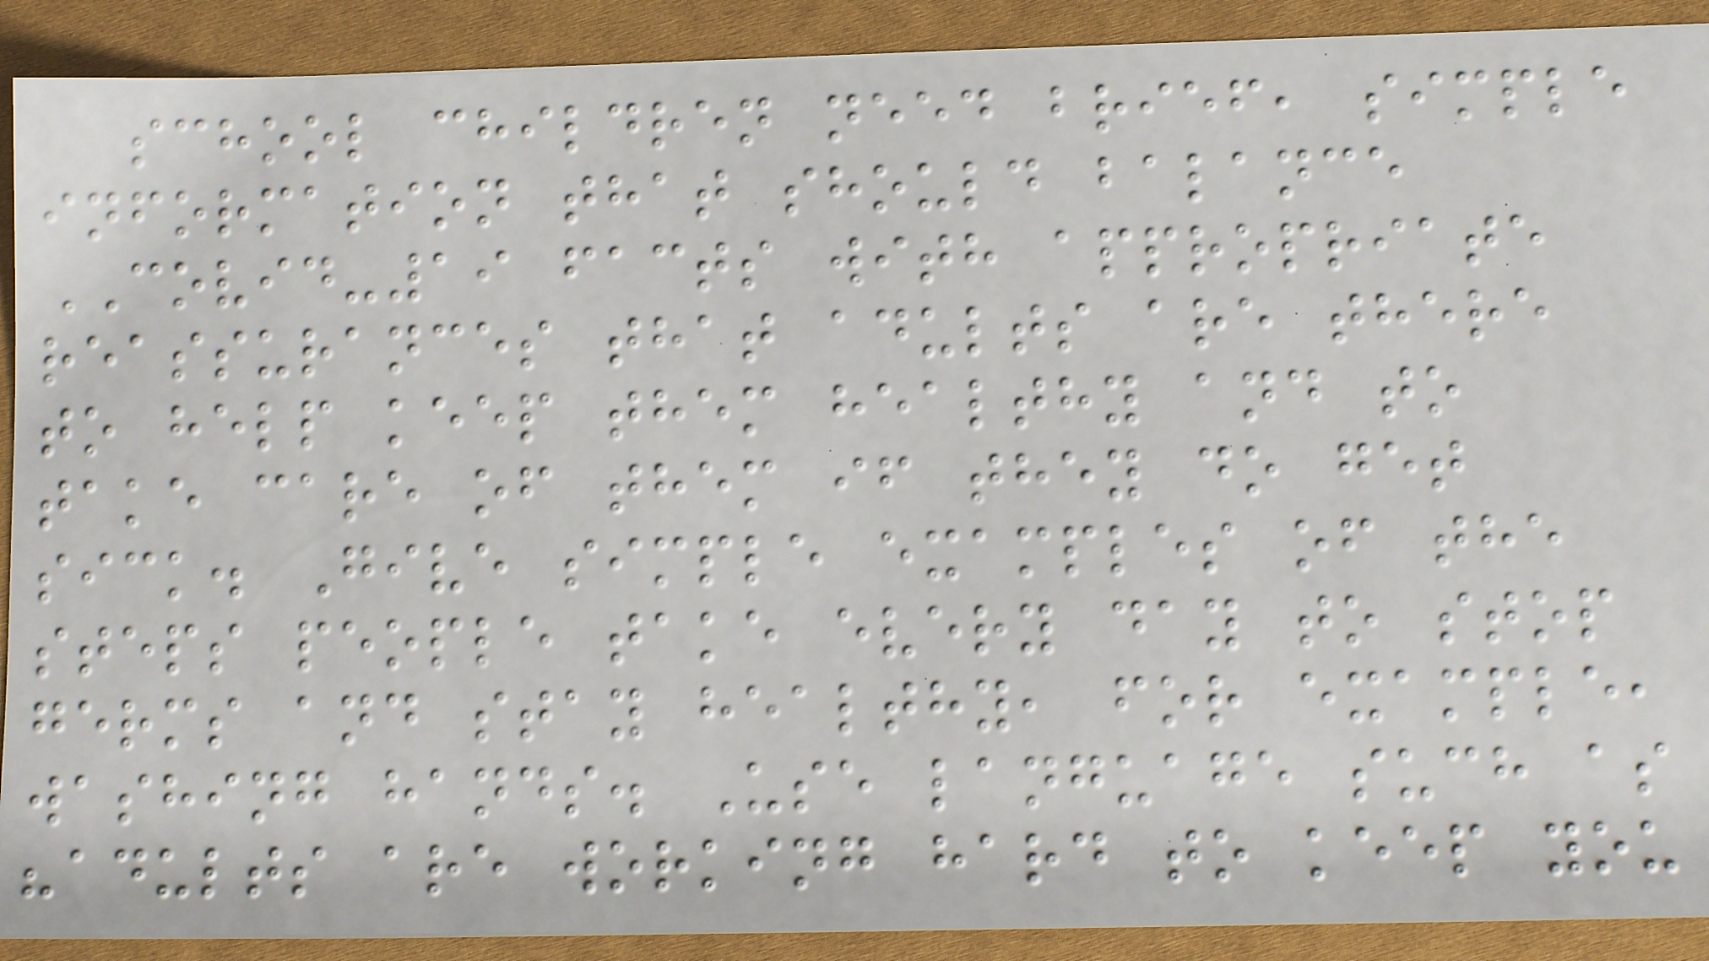school children need brief, simple
information that should balance
COVID-19 facts with appropriate
reassurances that adults are there
to help keep them healthy and to
take care of them if they do get
sick. Give simple examples of the
steps people take every day to stop
germs and stay healthy, for example,
washing hands. Use language such as
"adults are working hard to keep you
